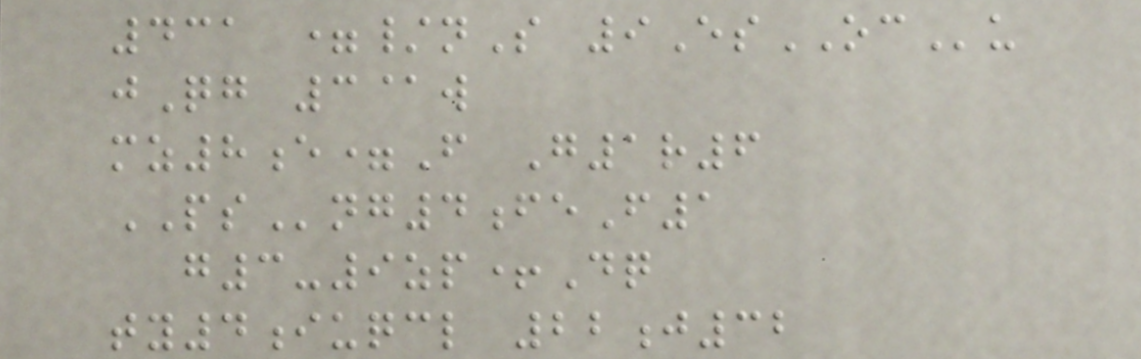431 =/nS 9EsOCu
jQg 3@w
mz8e=F G1r6
PSng4feF1
g3-9zp+Dq
ty4iuqcl 22j32
